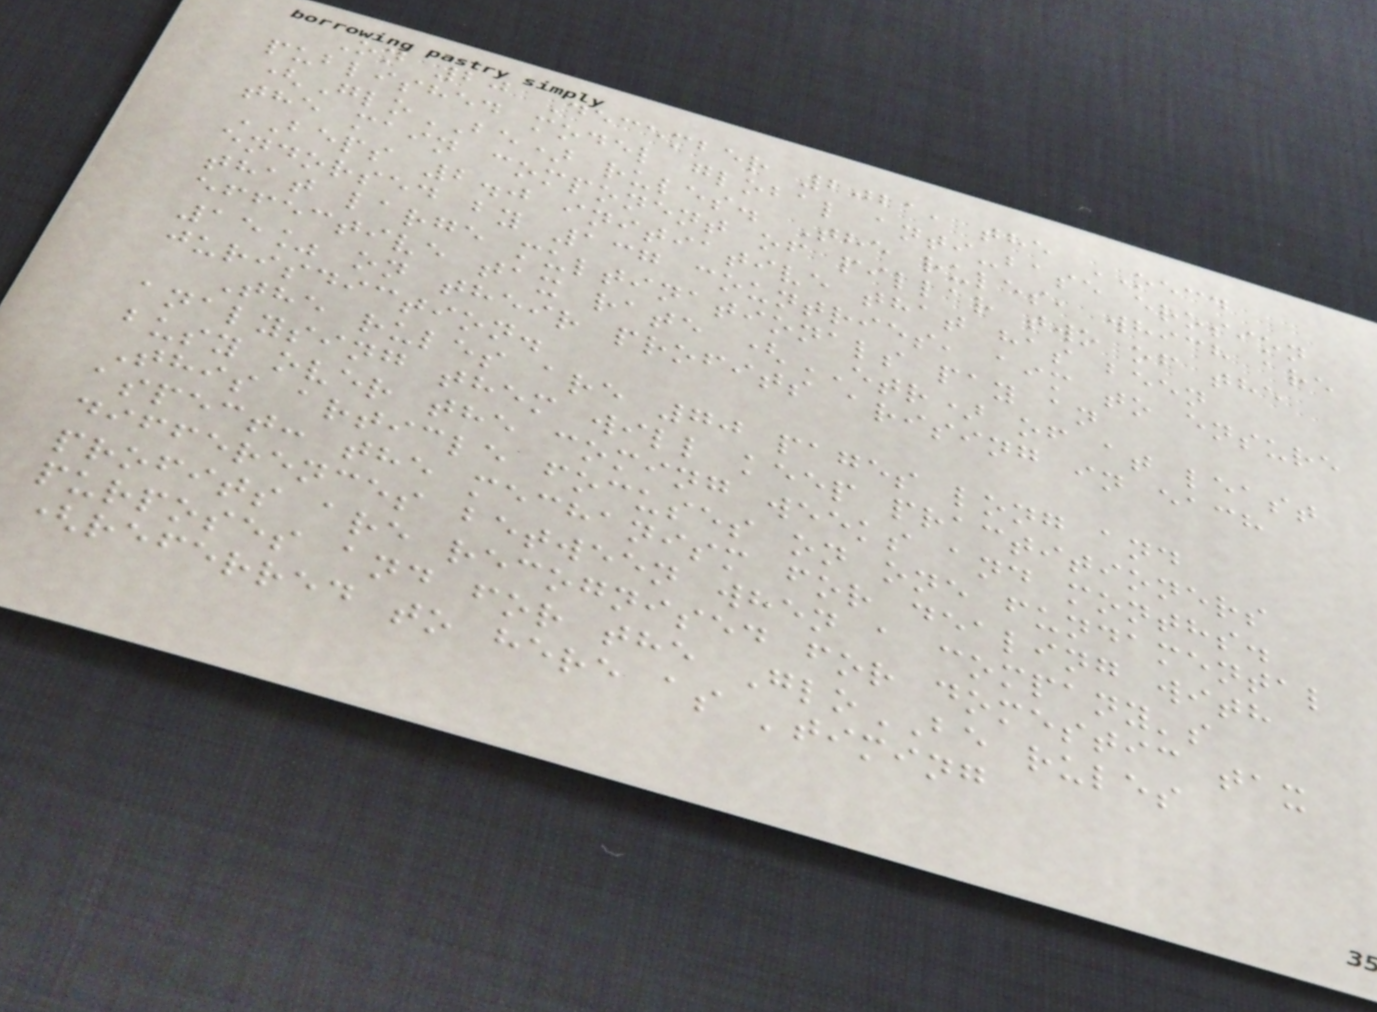On 20 December 2021, the OECD
published model global anti-base erosion
(GloBE) rules. The rules, which are
the main component of pillar two of the
BEPS 2.0 initiative that has been
endorsed by 137 countries, aim to ensure
that large multinationals pay an
effective tax rate (ETR) of at least
15% on their profits arising in each
jurisdiction.
The rules are 70 pages long and
analysing them will keep practitioners
busy over the coming weeks and months.
This article focuses on one fundamental
aspect: the mechanism for dealing with
differences between when a company's
profits are recognised for domestic tax
purposes and for the GloBE rules
(referred to here as 'timing
